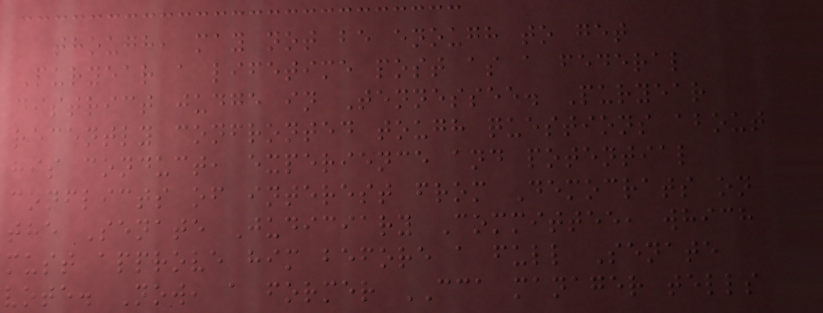though, may not be enough to get
Puryear a lifetime post as a federal
district judge in Tennessee. Puryear
recently confronted tough questions about
his conduct, experience and potential
conflicts of interest from Democrats on
the Senate Judiciary Committee, which
must approve him before a full Senate
vote. Now, a former CCA manager tells
